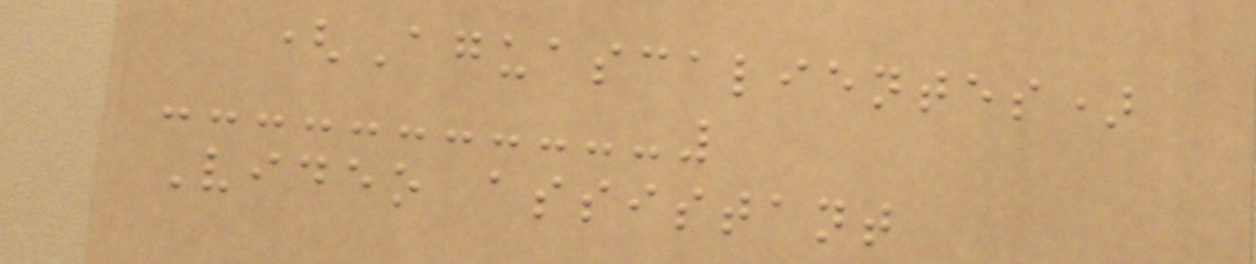(Aguascalientes)
Video assistant
